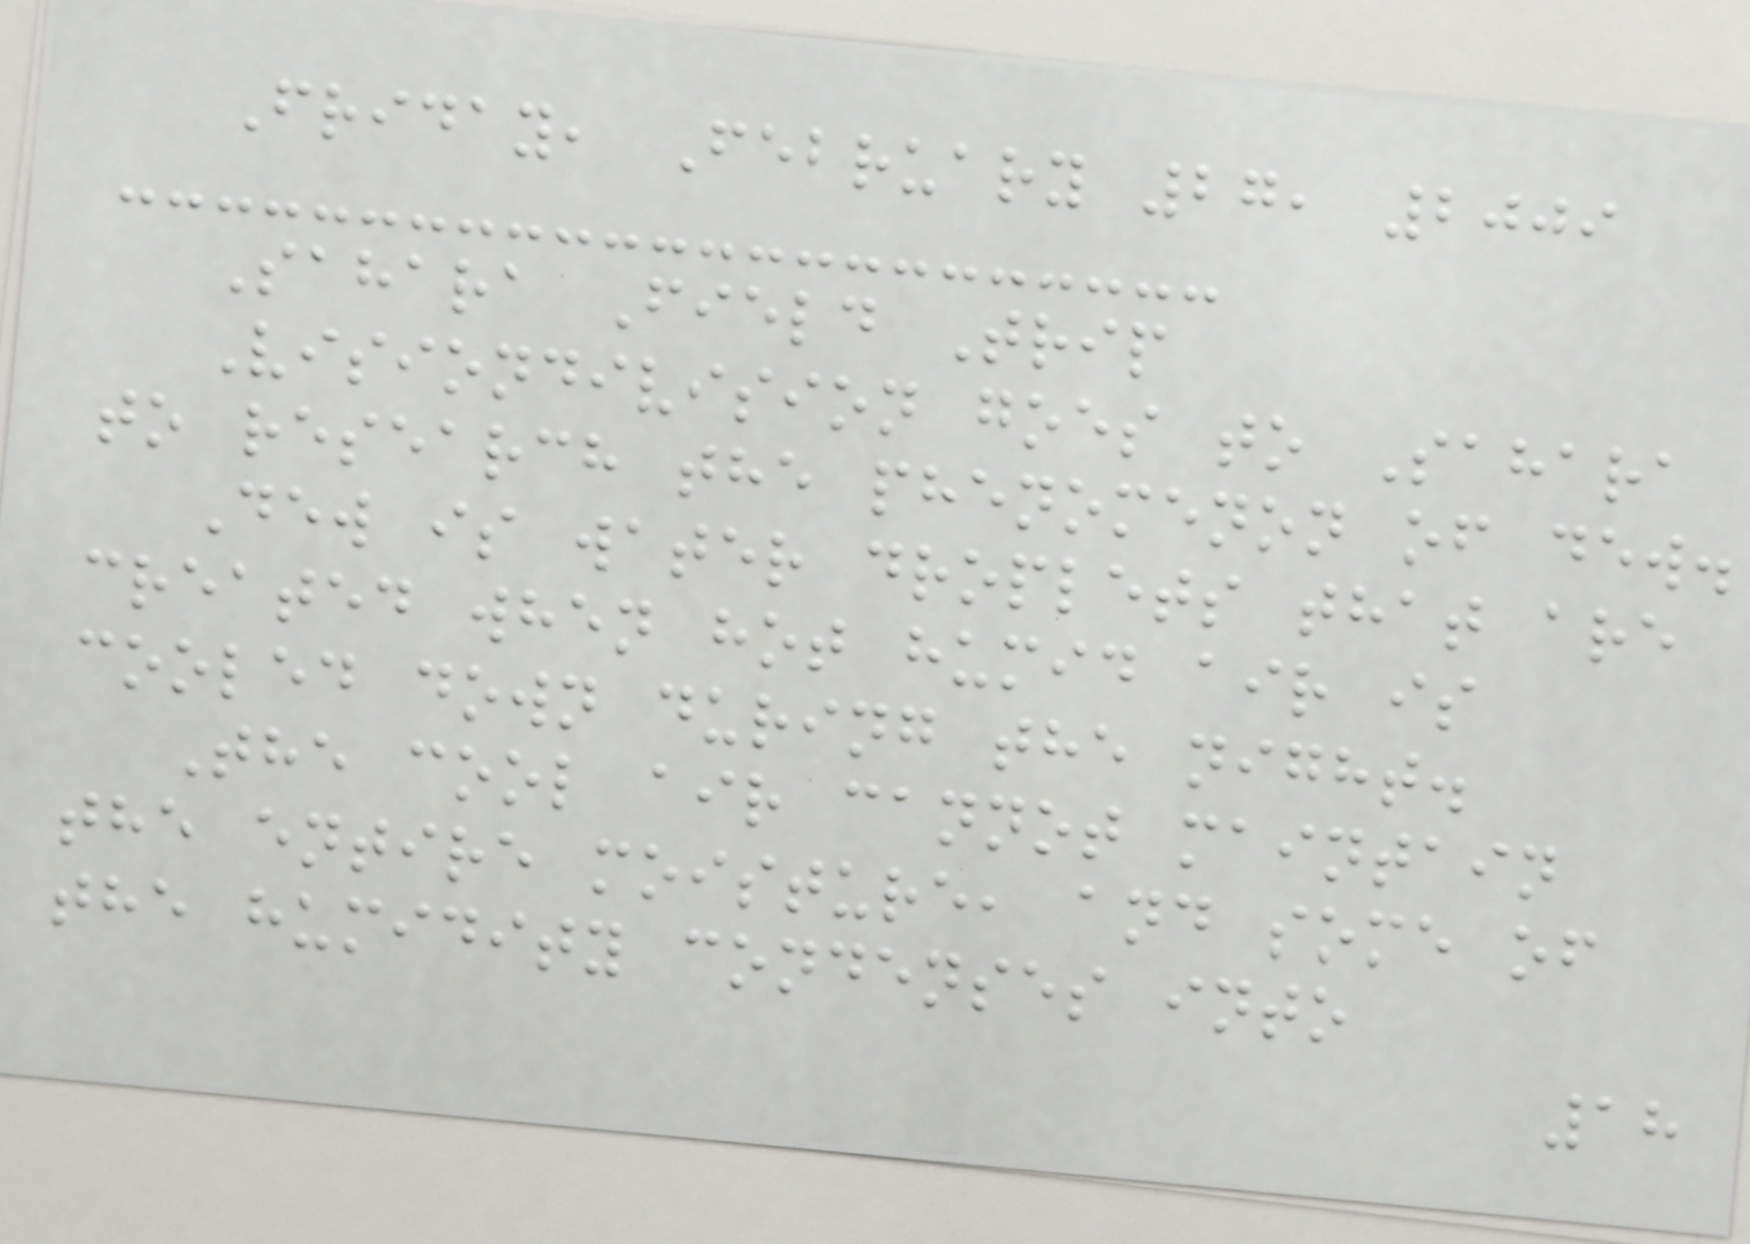Friday, February 27, 2009
Sahara Field Trip
Visiondivision goes to Sahara
to research the phenomenon of dew.
Dew is water droplets that are
created when hot humid air is
cooled down during the night.
The cool air cannot maintain
the entire moisture, and some of
the humidity condenses into
18
